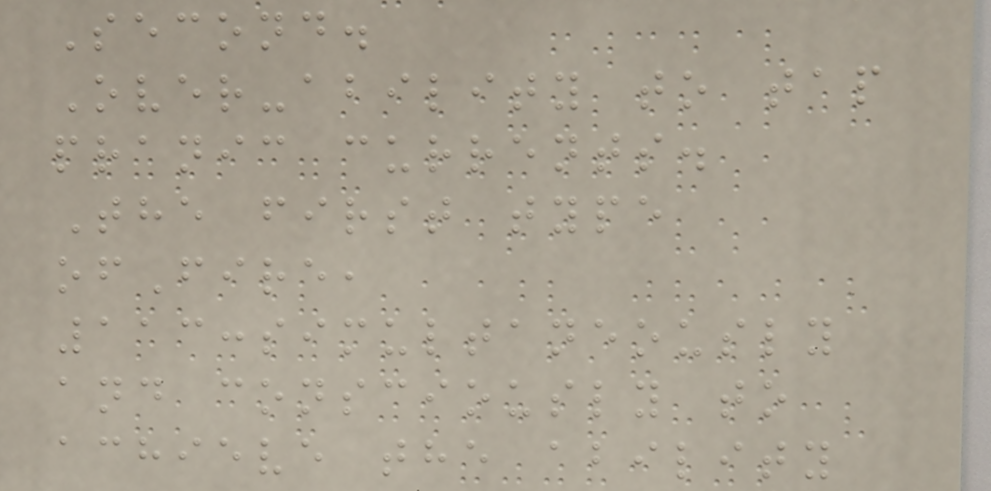Second.
Over-ability to tap
pranic currents.
The first type
ofFire,
113:simultaneously
and consciously to
achieve the ability
